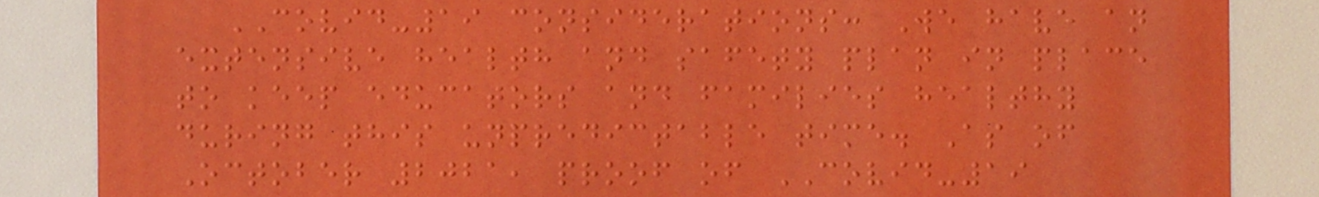COVID-19 considerations: We have an
extensive health and safety plan in place
to keep educators and families healthy
during this unpredictable time. As of
October 2021, proof of COVID-19
